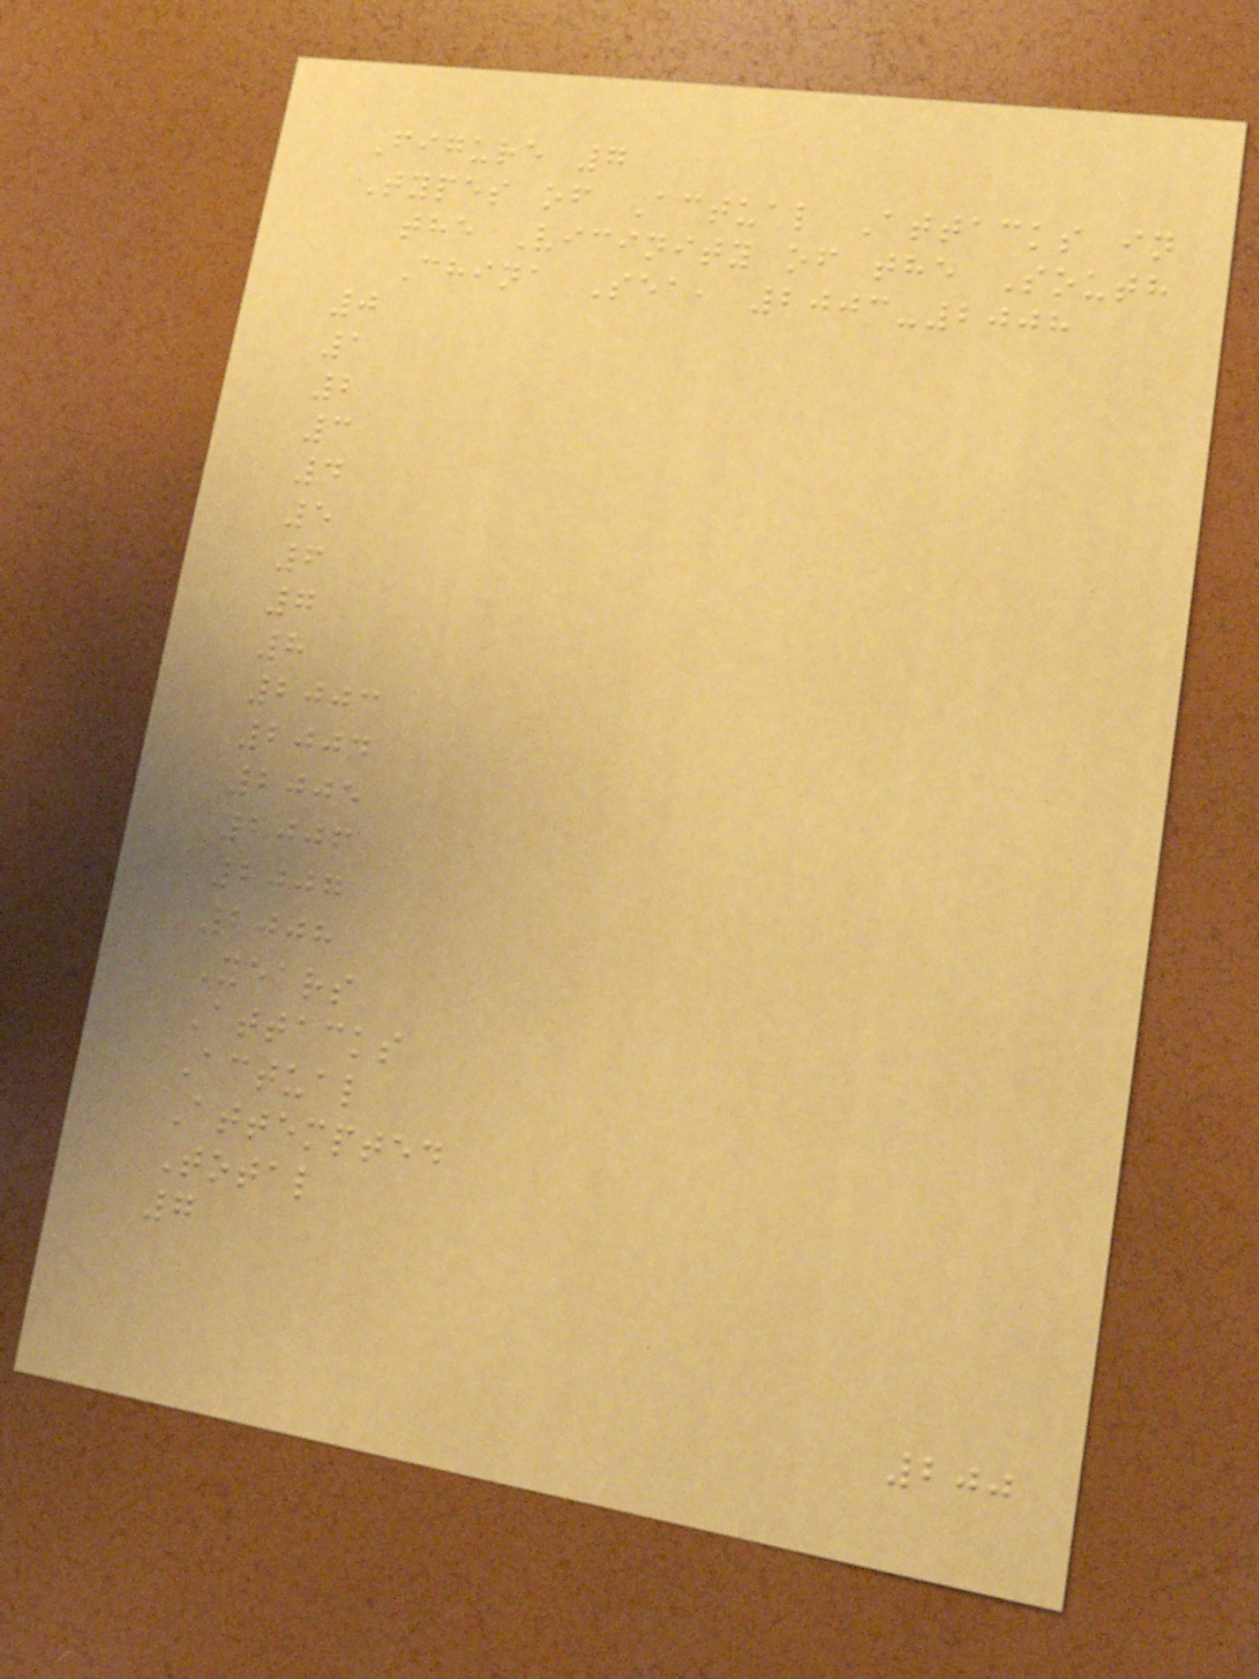Figure 7
Types of Actual Attacks in
the Vicinity of the South
China Sea, 2003-2008
0
1
2
3
4
5
6
7
8
2003
2004
2005
2006
2007
2008
Years
Attacks
Actual
Attempted
Total
7
200
